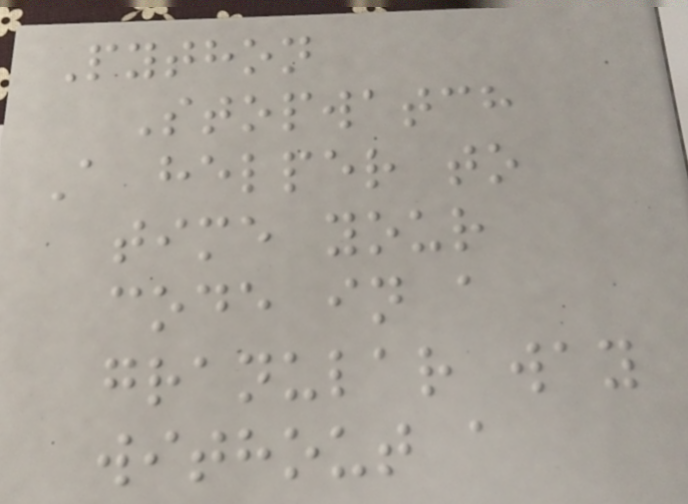Python
Stopwatch
A helper to
time your
code in a
granular way
without a
